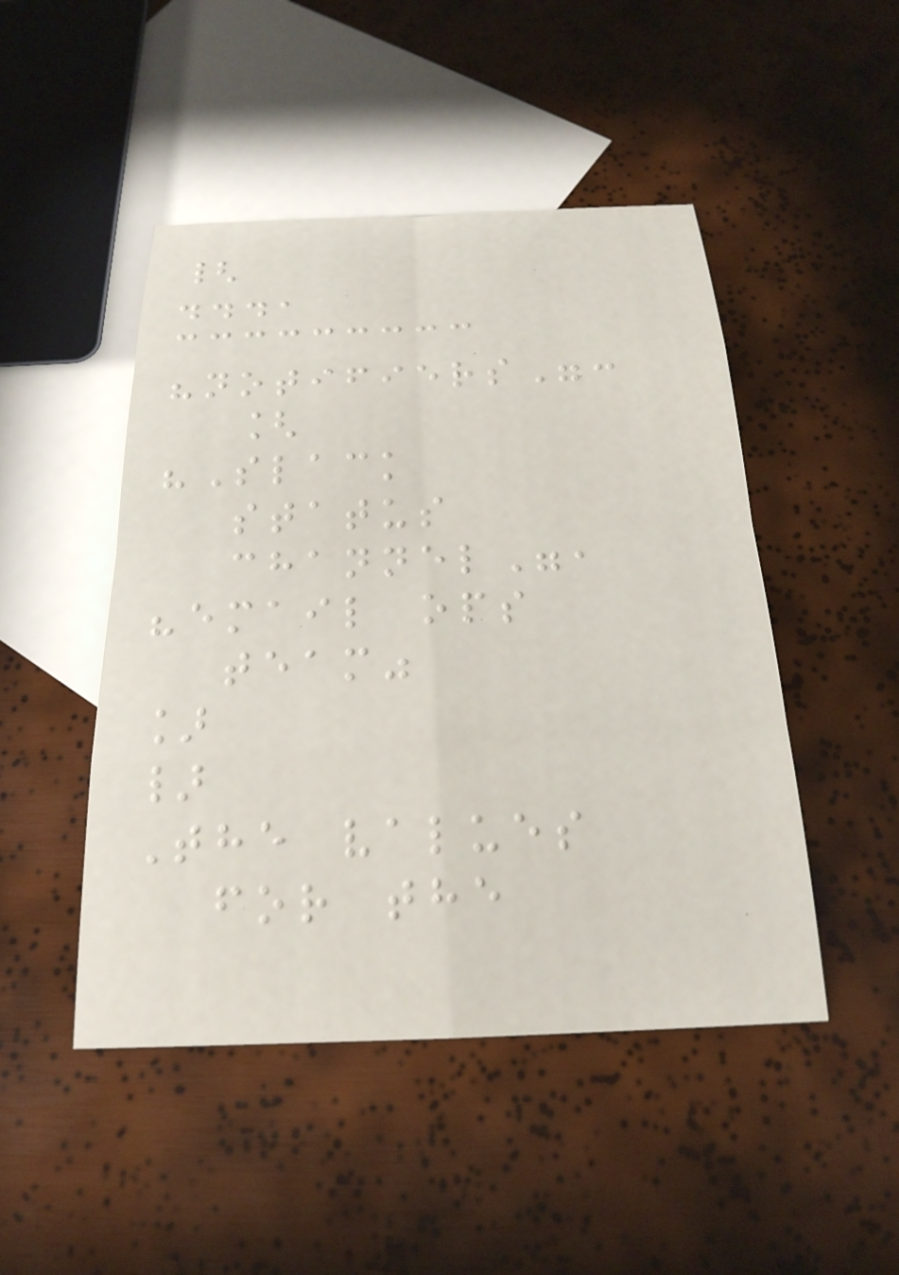{
...,
"notifiers":
[
"Slack
status
channel",
"email ops
team"
]
}
The values
for the
